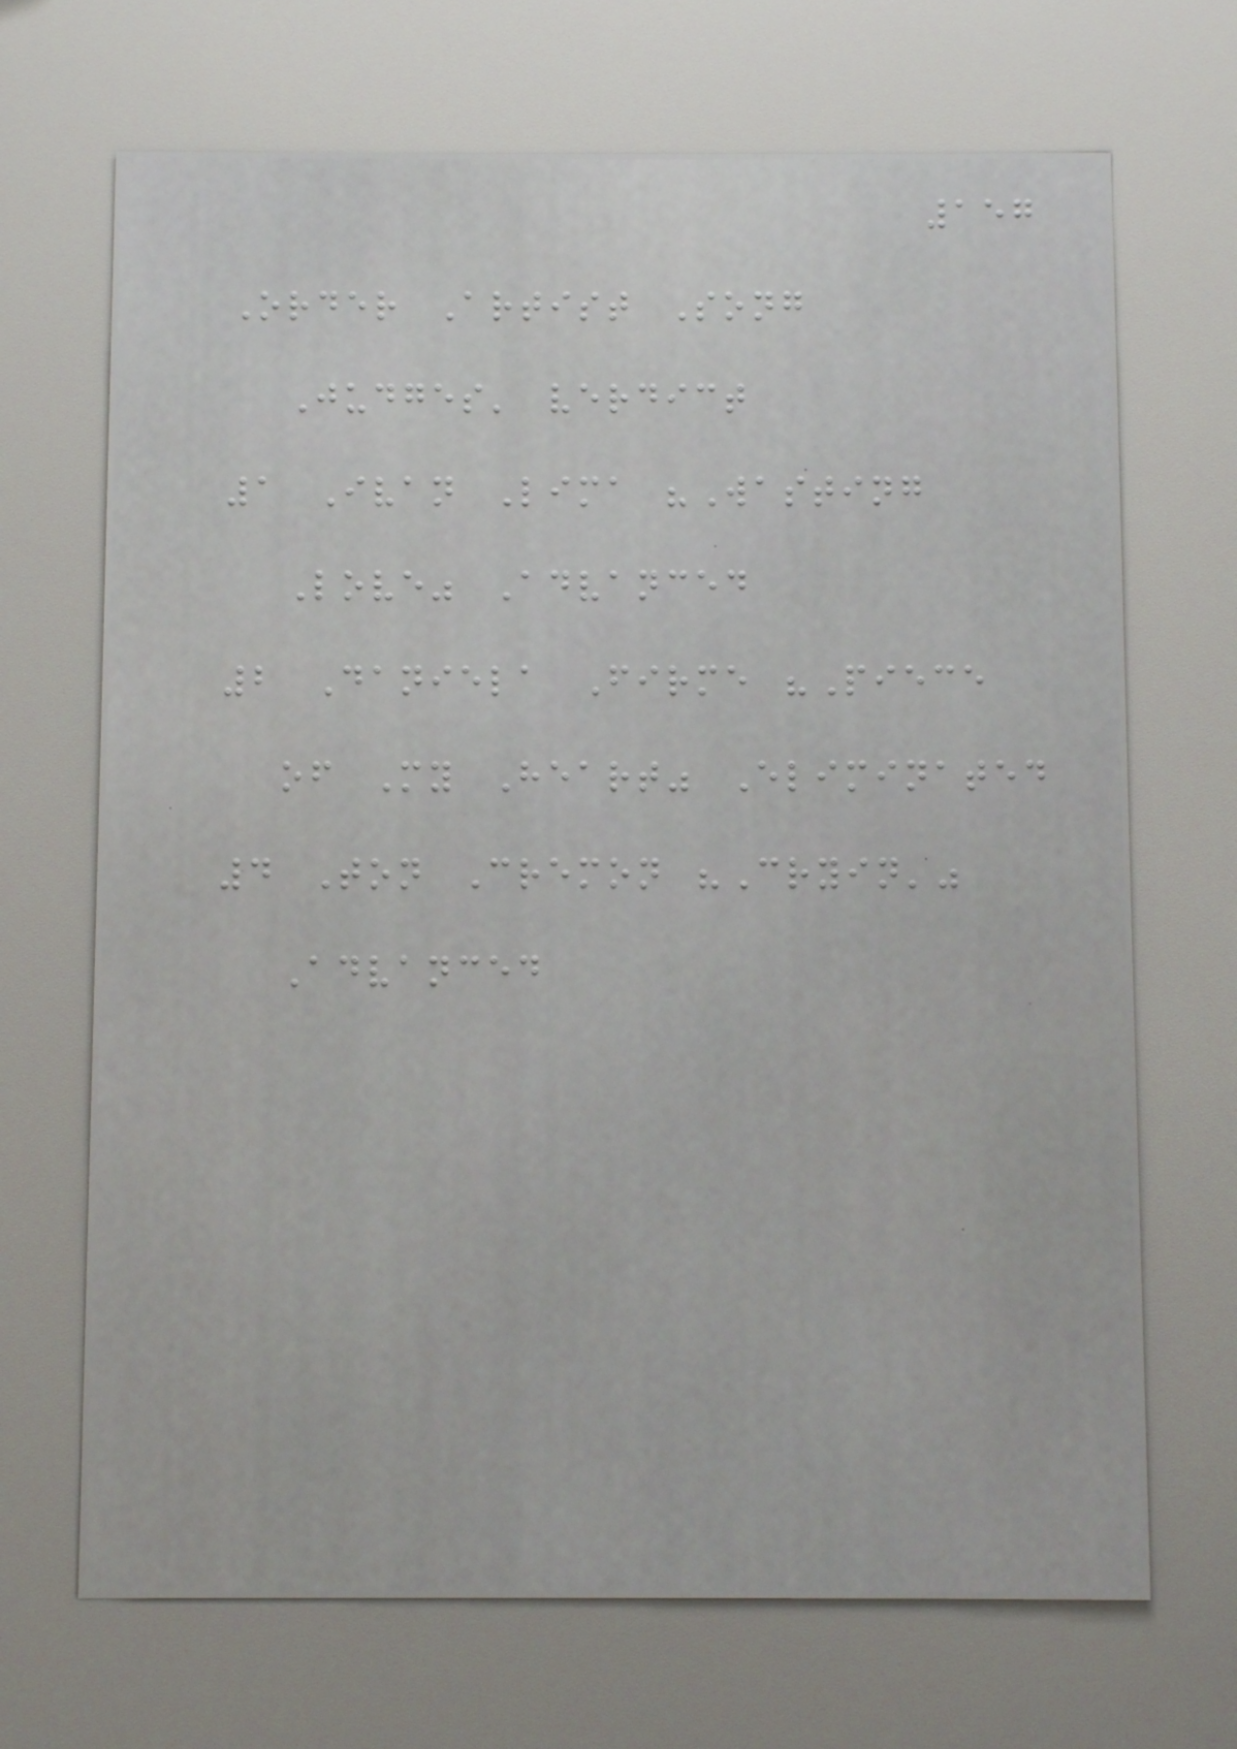157
Order Artist Song
Judges' verdict
1 Ivan Lima "Wasting
Love" Advanced
2 Daniela Firme "Piece
of My Heart" Eliminated
4 Ton Cremon "Cryin'"
Advanced
